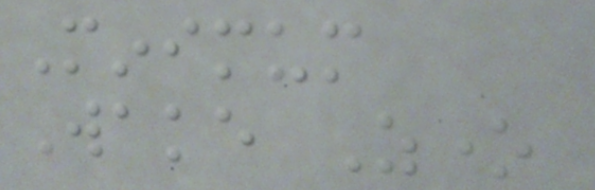Minimum
Wake Zone
